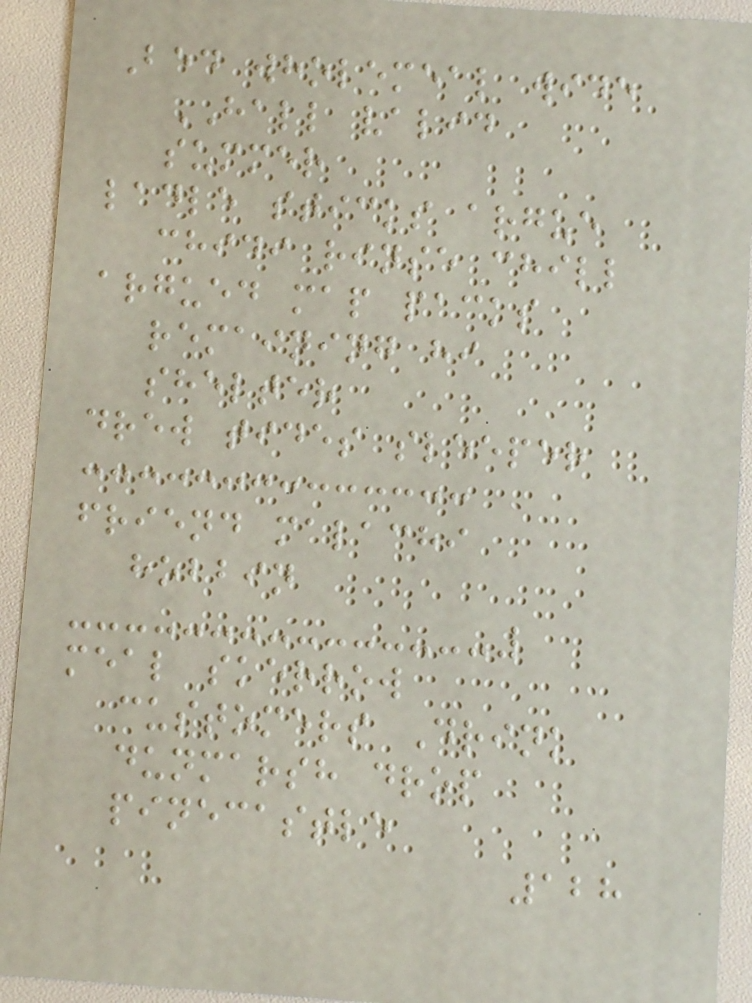Bed wholemeal wide
HALL valid
summer
ladle sticks argue
chidi rinse chill
argued map packs
remaining hi
shelter
drew tides sleeper
friend malachi
hobbin
meal skerrow
customers Drink
dunmarsh drop
pinecastle
128
